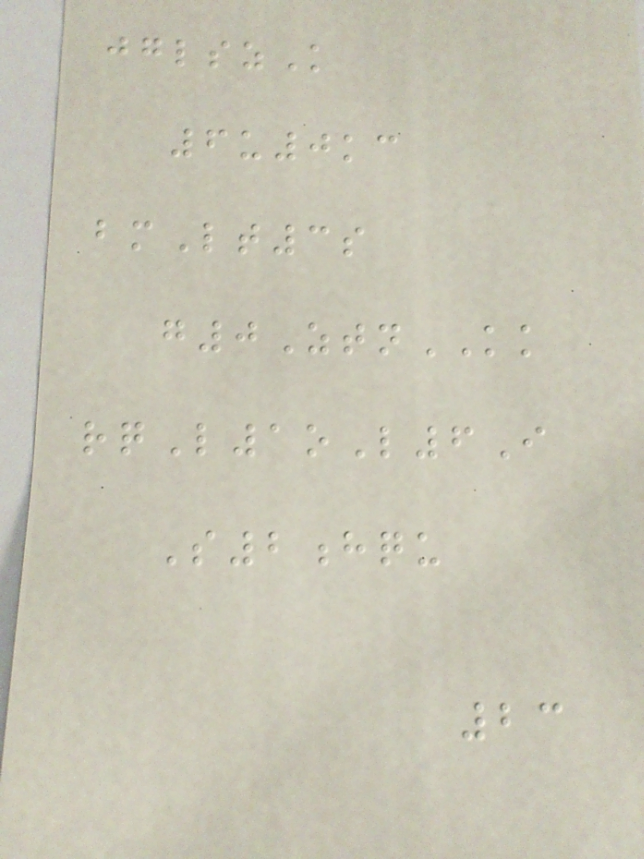jglszK
6u0kc
bmLt3s
g0ZtnKK
rqL1oL6I
S2hqu
23
